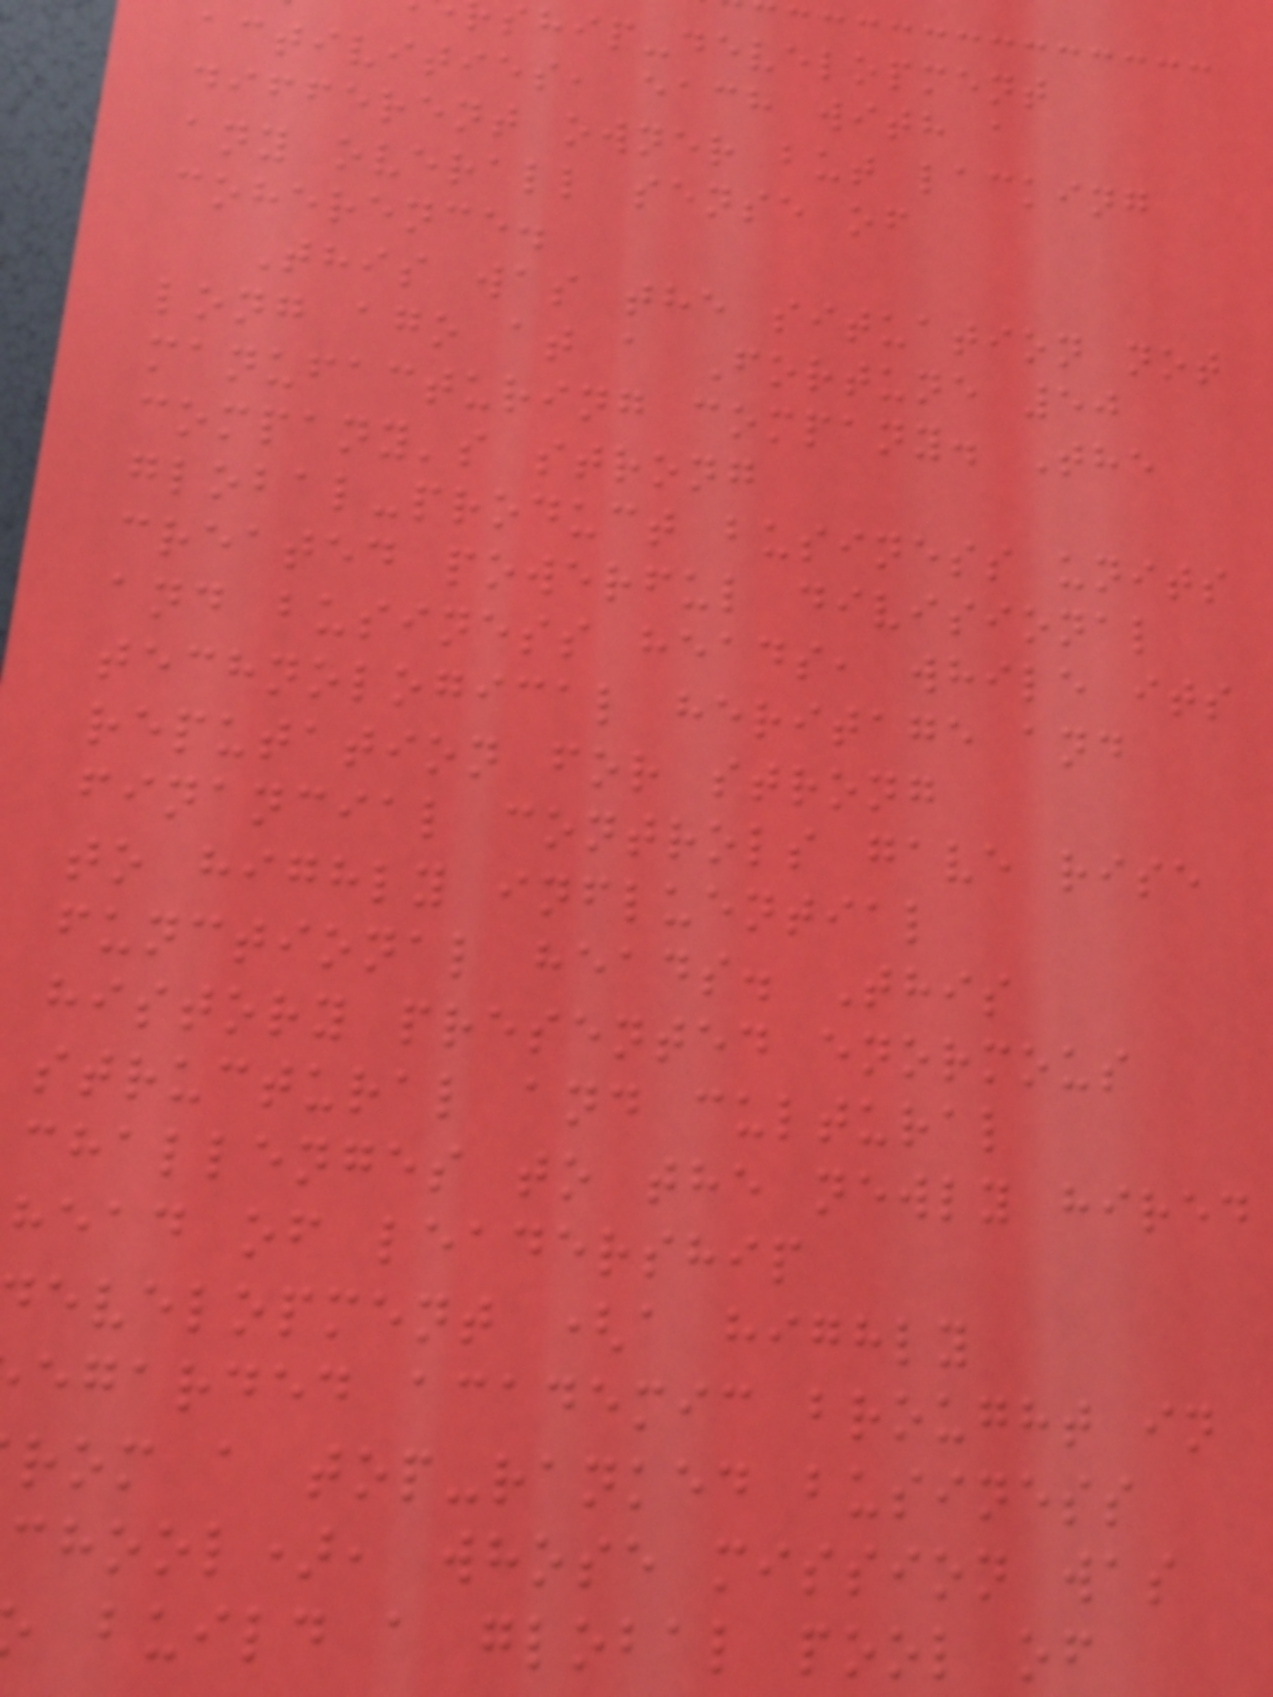ship-development
activities, each with a
different owner but lacking
any overall sense of
coherence.
This was the situation not
long ago at a Fortune 50
manufacturing company. The
company's strong
global-product business units
created powerful divisional
and business heads, while its
technological heritage and
reputation for strong
financial controls gave rise
to highly influential
functional heads. This
history presented enormous
structural and cultural
challenges to the newly hired
head of leadership
evelopment (a highly
egarded academic brought in
rom a top-ranked business
chool), whose mission was
build a global pool of
